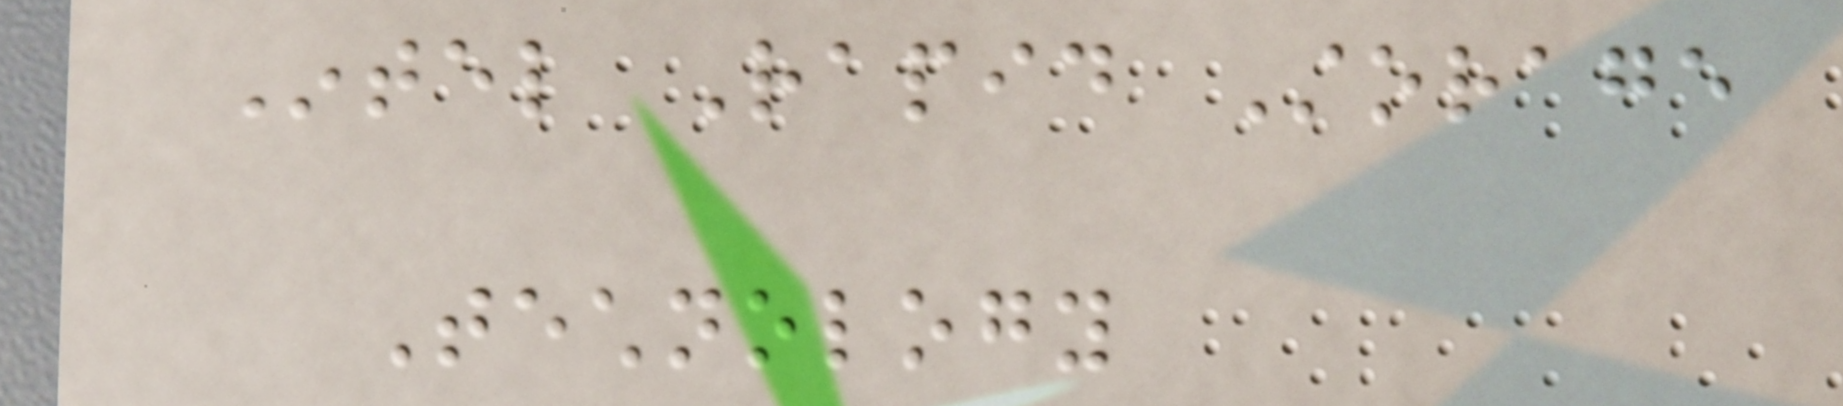Intel Rapid Storage
Technology
